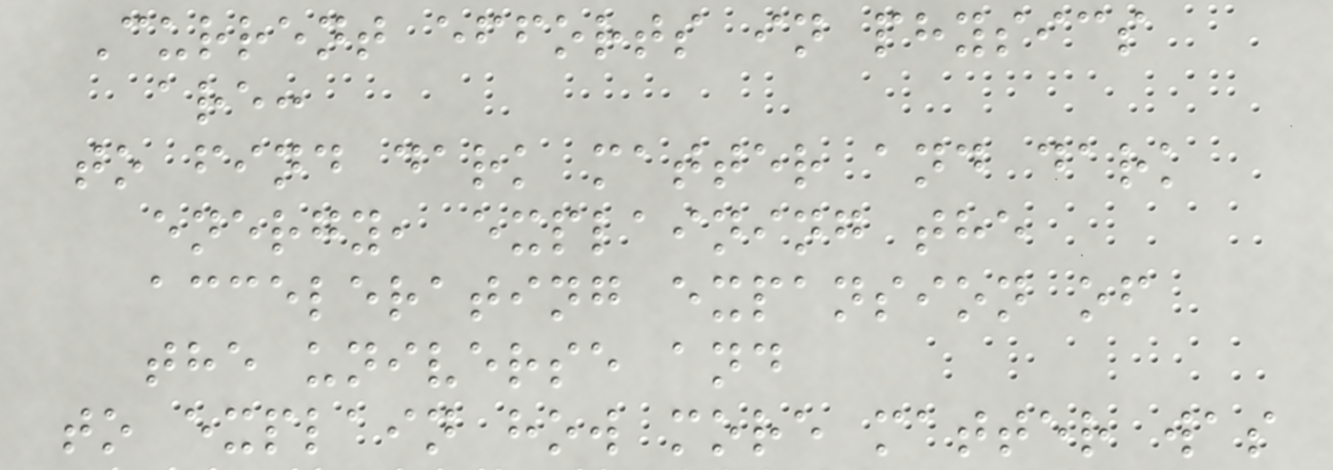Current efforts in physics
are:
to find dark matter and dark
energy, explaining the
accelerating expansion of
the universe and
to explain how more matter was
